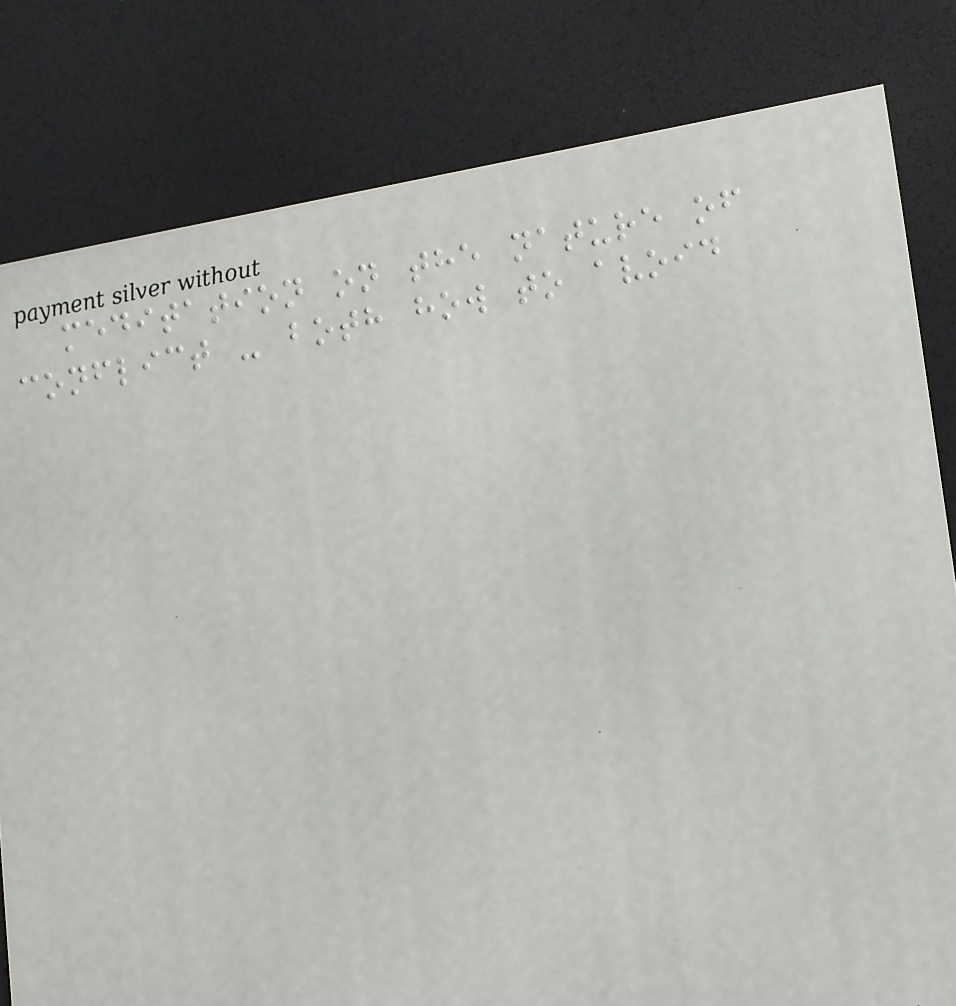meditation on the nature of
conflict - both how to avoid
